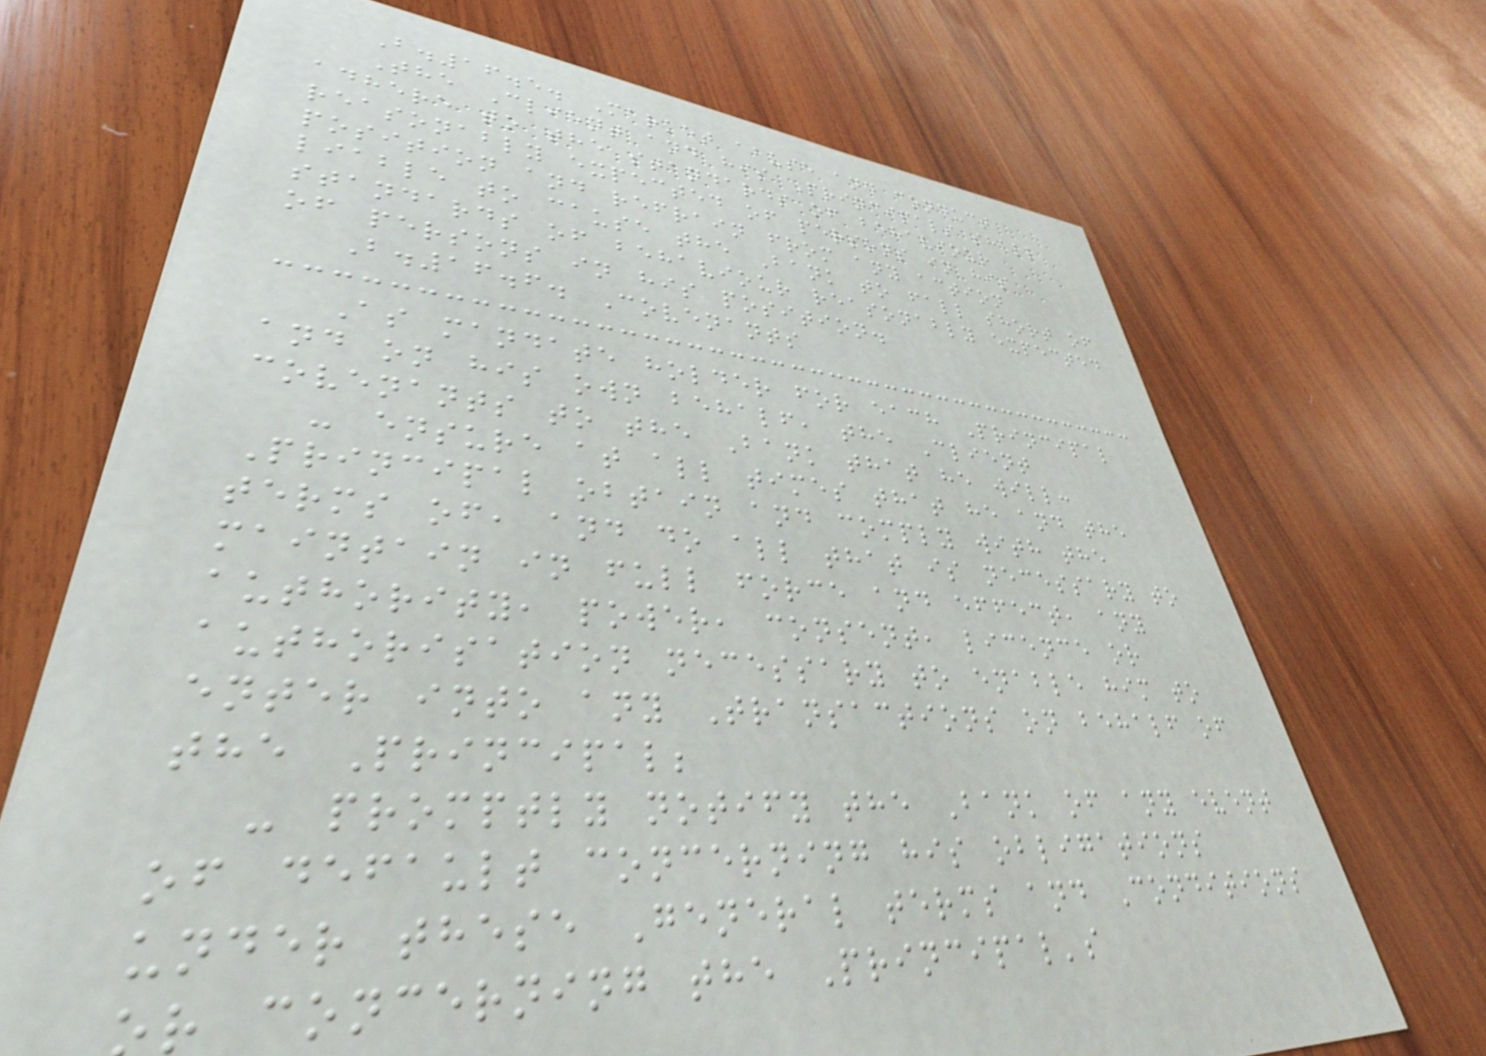B.16.5. Market abuse and conduct
The Client and his Principals shall
adhere to the standards of behaviour
reasonably expected of persons in his
position and refrain from any action
liable to cause the Bank to fall short of
standards of behaviour reasonably expected
of persons in his position.
B.16.6. Covenants
As mandate holder for each Principal
and on his own behalf, the Client
covenants to the Bank that he will:
- ensure at all times that he and the
Principal obtain and comply with the
terms of, and do all that is necessary to
maintain in full force and effect, any
authority, power, consent, licence or
authorisation necessary to enable him to
enter into any Transactions on behalf of
the Principal;
- promptly notify the Bank of any event
of default concerning his obligations
under these General terms and Conditions
or concerning the Principal's
